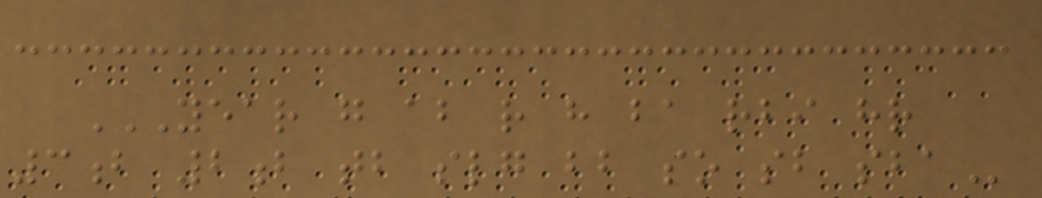YEAR G AB R H BA RBI HR
3B 2B TB SLG BB SO SB SBA
